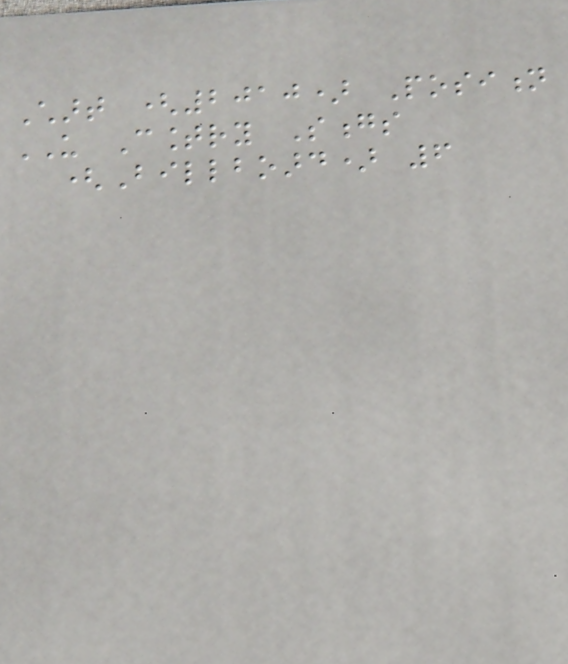Chart (2010) Position
US Country Songs
(Billboard) 6
